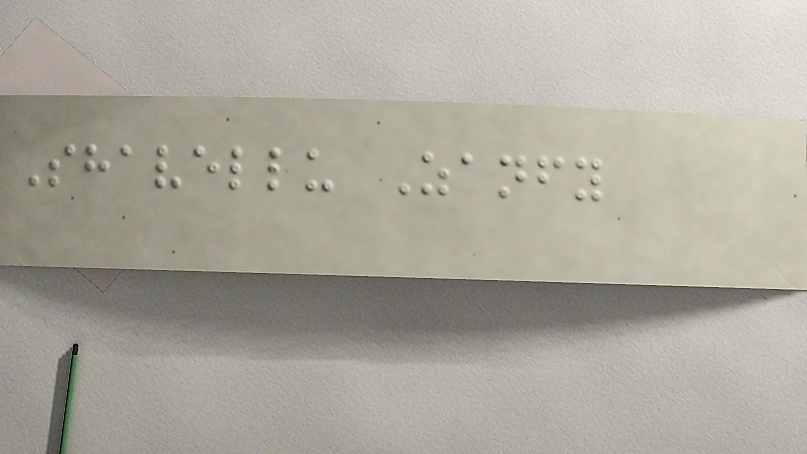Shavellu Zanfy
